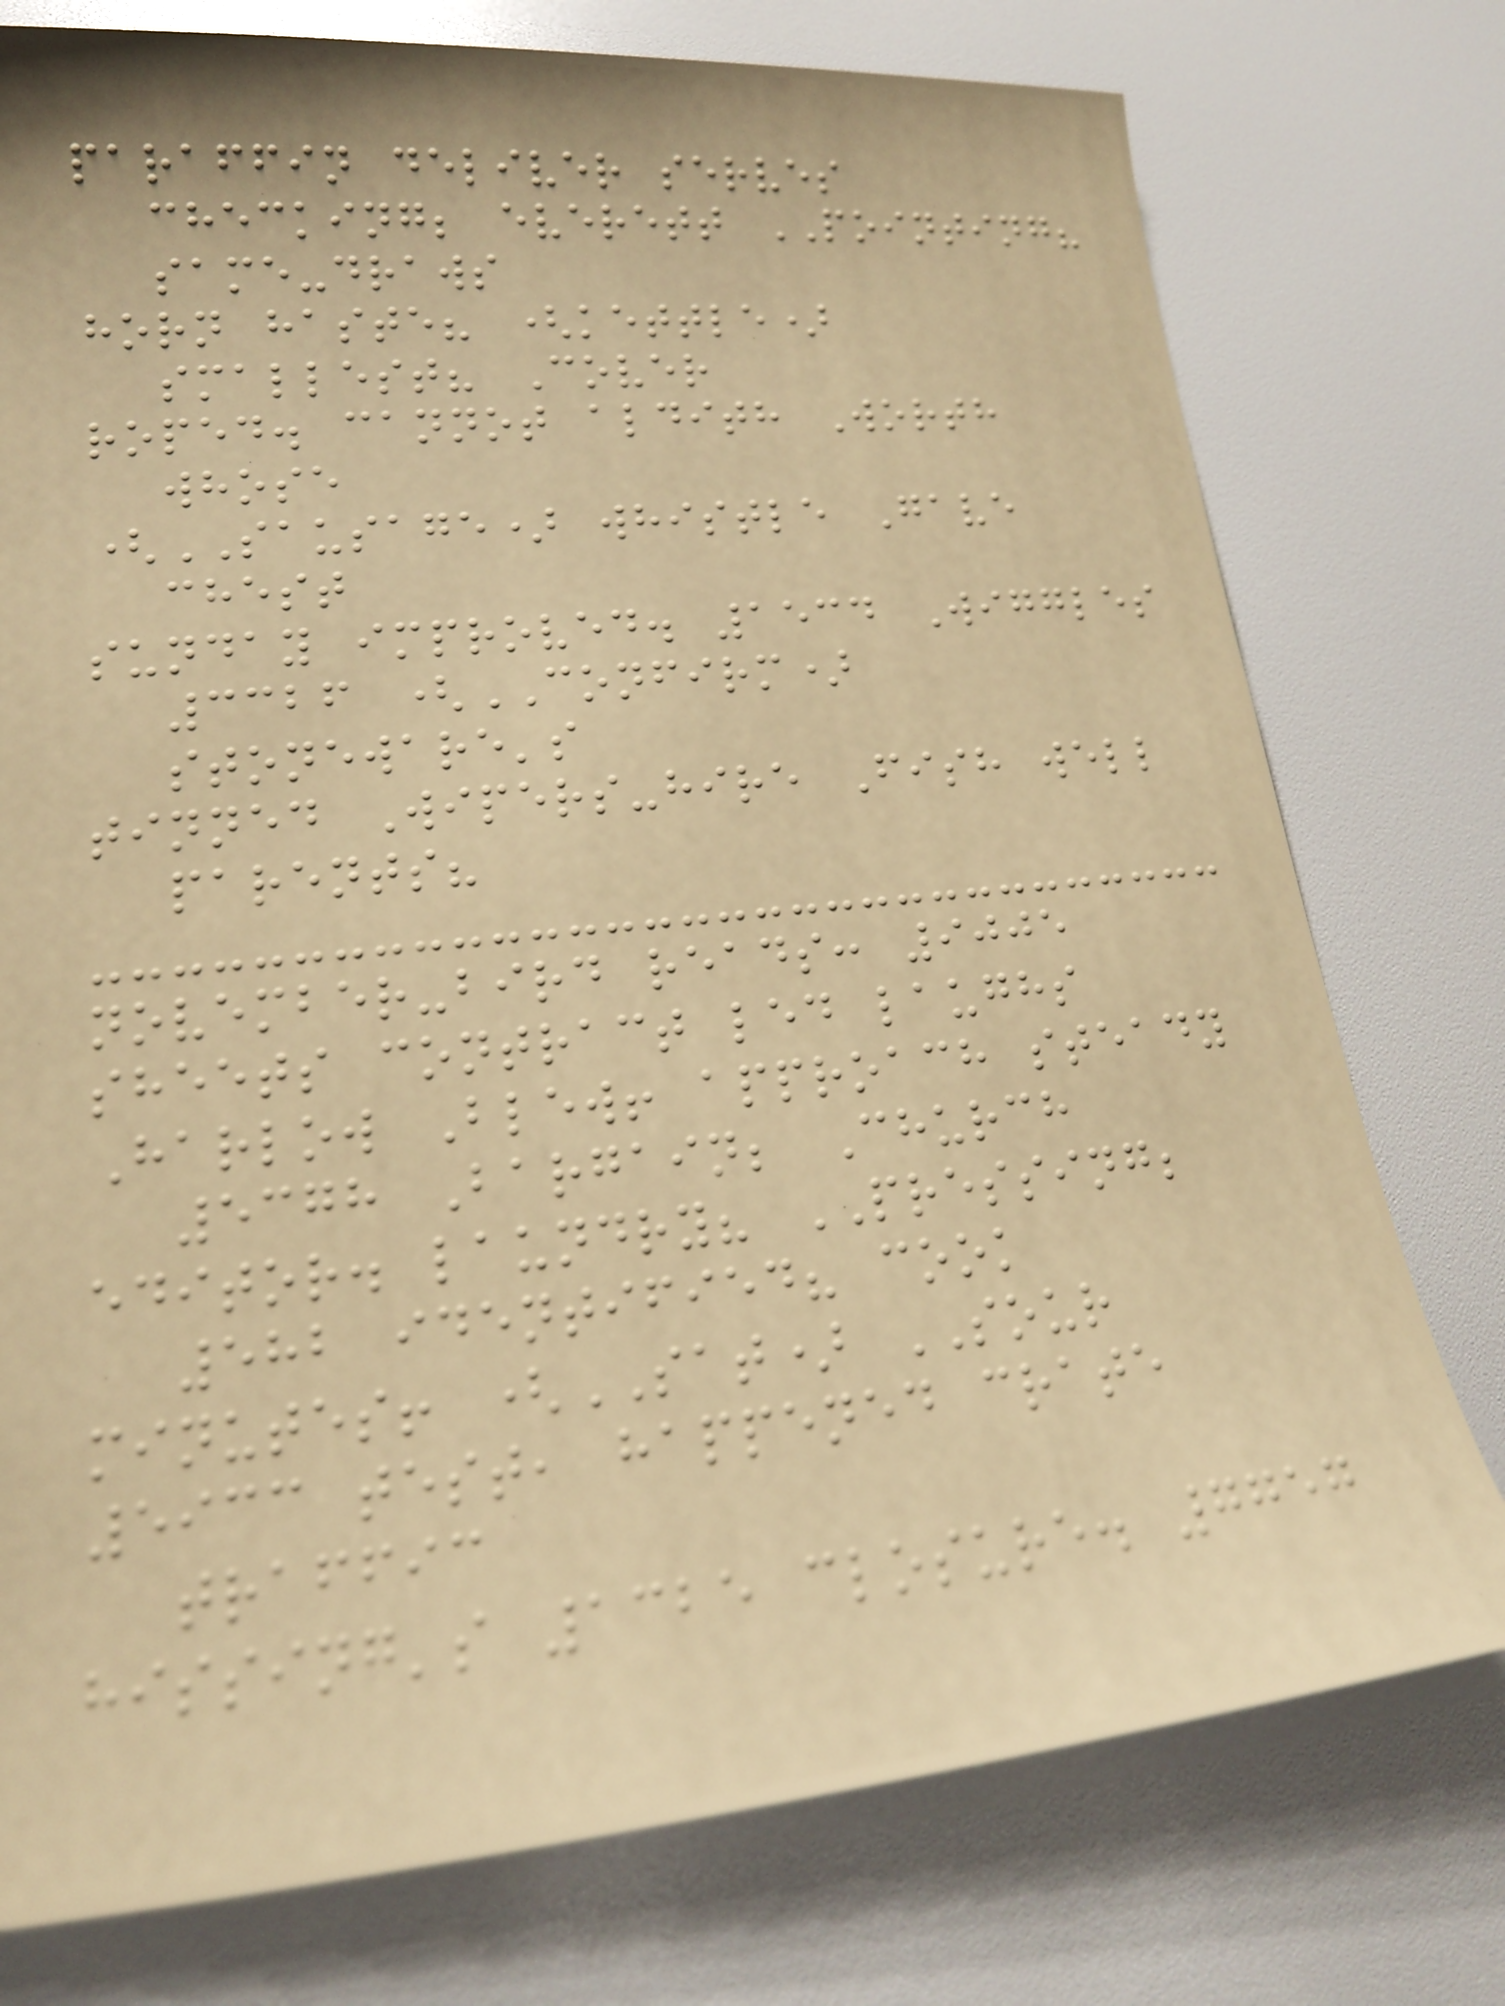paraffin deliver serves
checking; everett POINTING?
same-draws
horn haste? (kettle)
smallest? Cover
roped. cannot aldith Worth
whose
(SAUSAGE) whistle Gave
chest
sunday improved. 1534 Wiggles
3326 (CONFIRM)
stoneware's
tinned Wipers-hire Fish well
parents?
november-bird reads: 9005
sheets contract led laughs
Harlow Blew! approach steady
5378 Bargain; Church
editor. laundry? PRESSING;
582 identified? cook
minutes! (SAT) SOUR
5933 test, happened crate
traffic
hissing's 1325 closure. 7757
